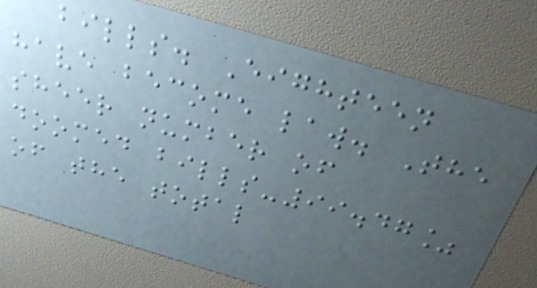bills. Eighteen
have become law. The
sheer number of
doomed bills-99.47%
of the total
